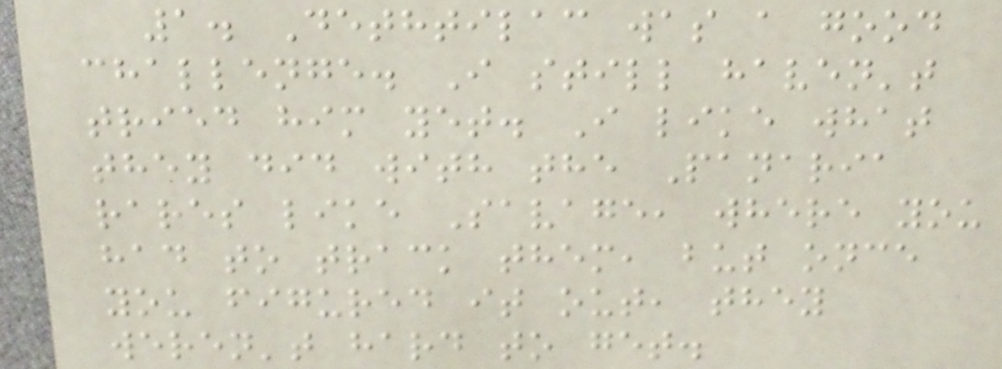1. Dethtilac was a good
challenge. I still haven't
tried him yet. I like what
they did with the Panaria
rares like Savage, where you
had to track them, but once
you figured it out, they
weren't hard to get.
